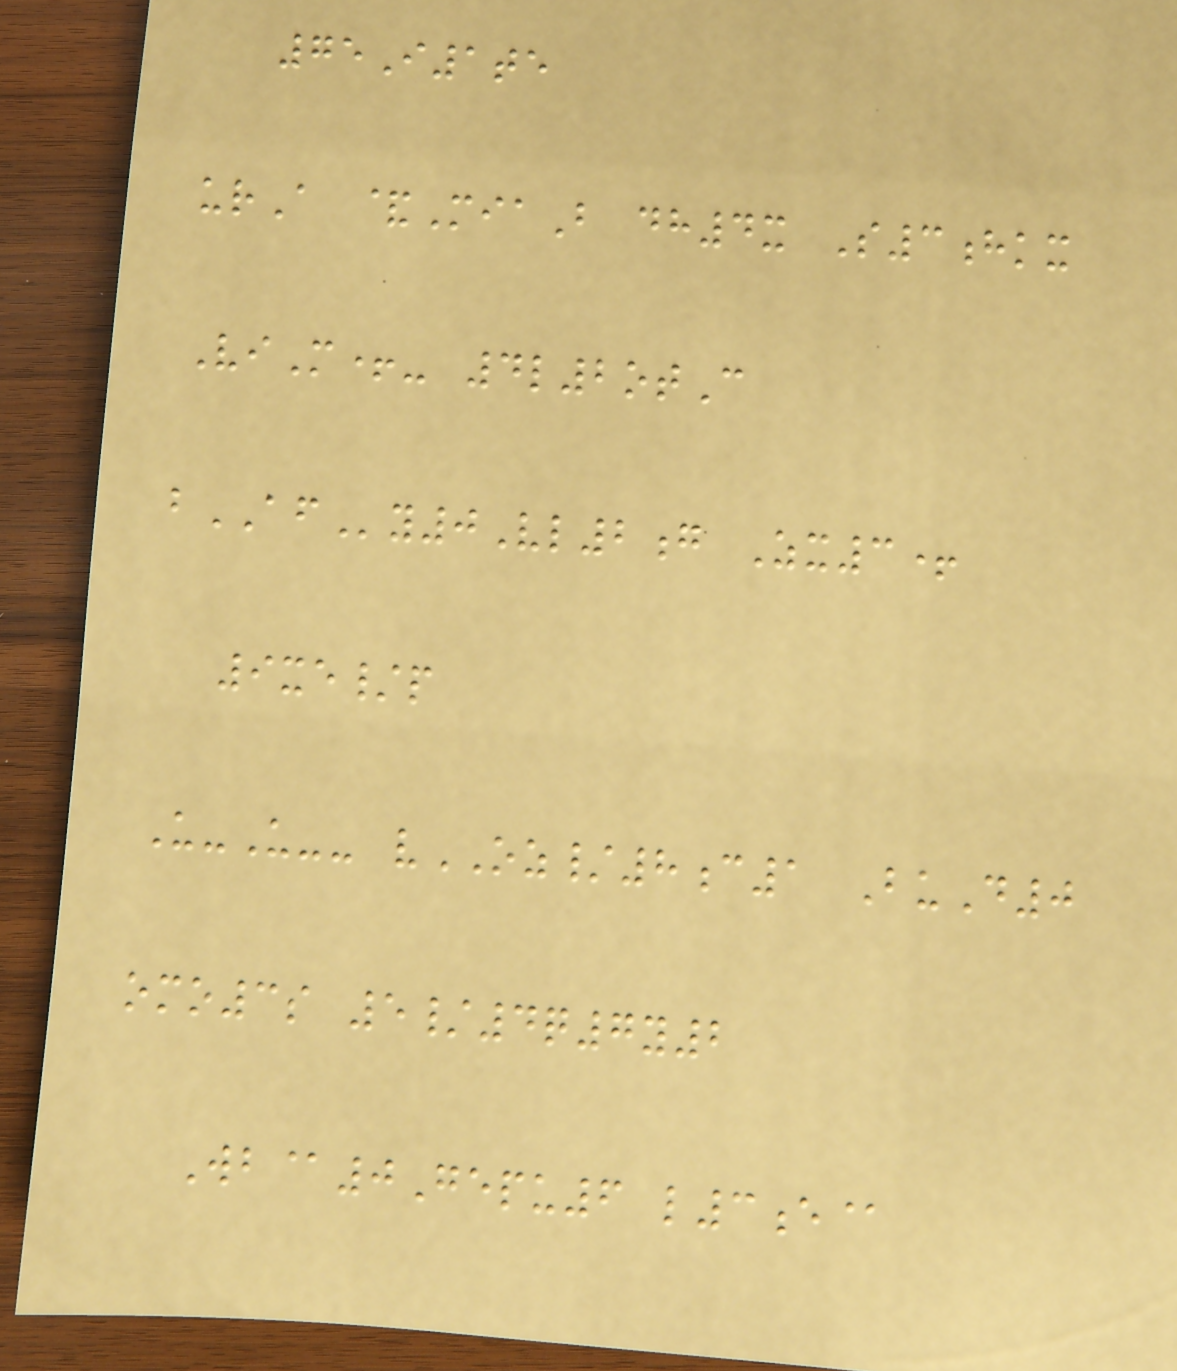75I1te
urA &MiaB dh4x S3hkx
ViM+- 4l2otC
bAFy0Vl2g Zx3+
9xe/p
U-U-- vOZ/8c1 BuD0
omo3s 5/4q7y2
Wb@0Gepu6 l3e@
